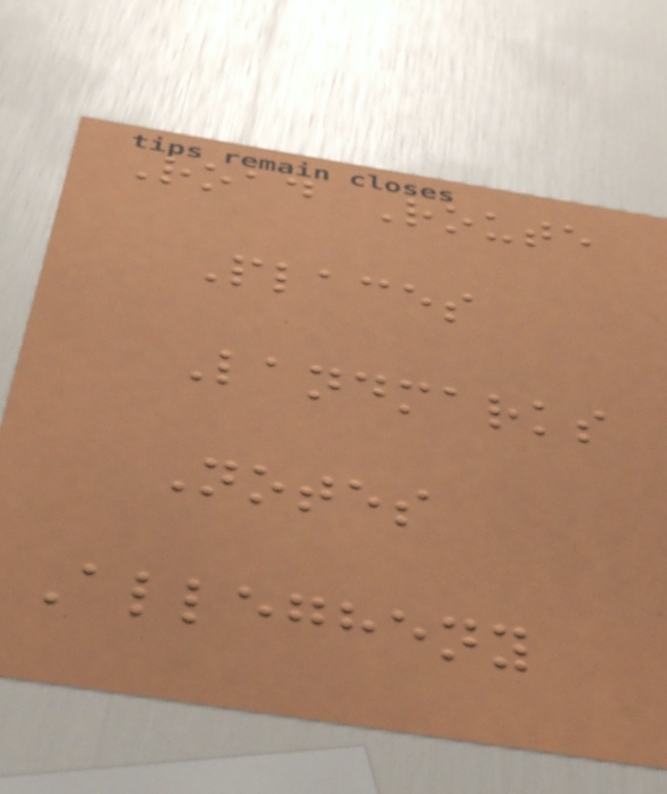Road Route
Places
Landmarks
Notes
Allegheny
